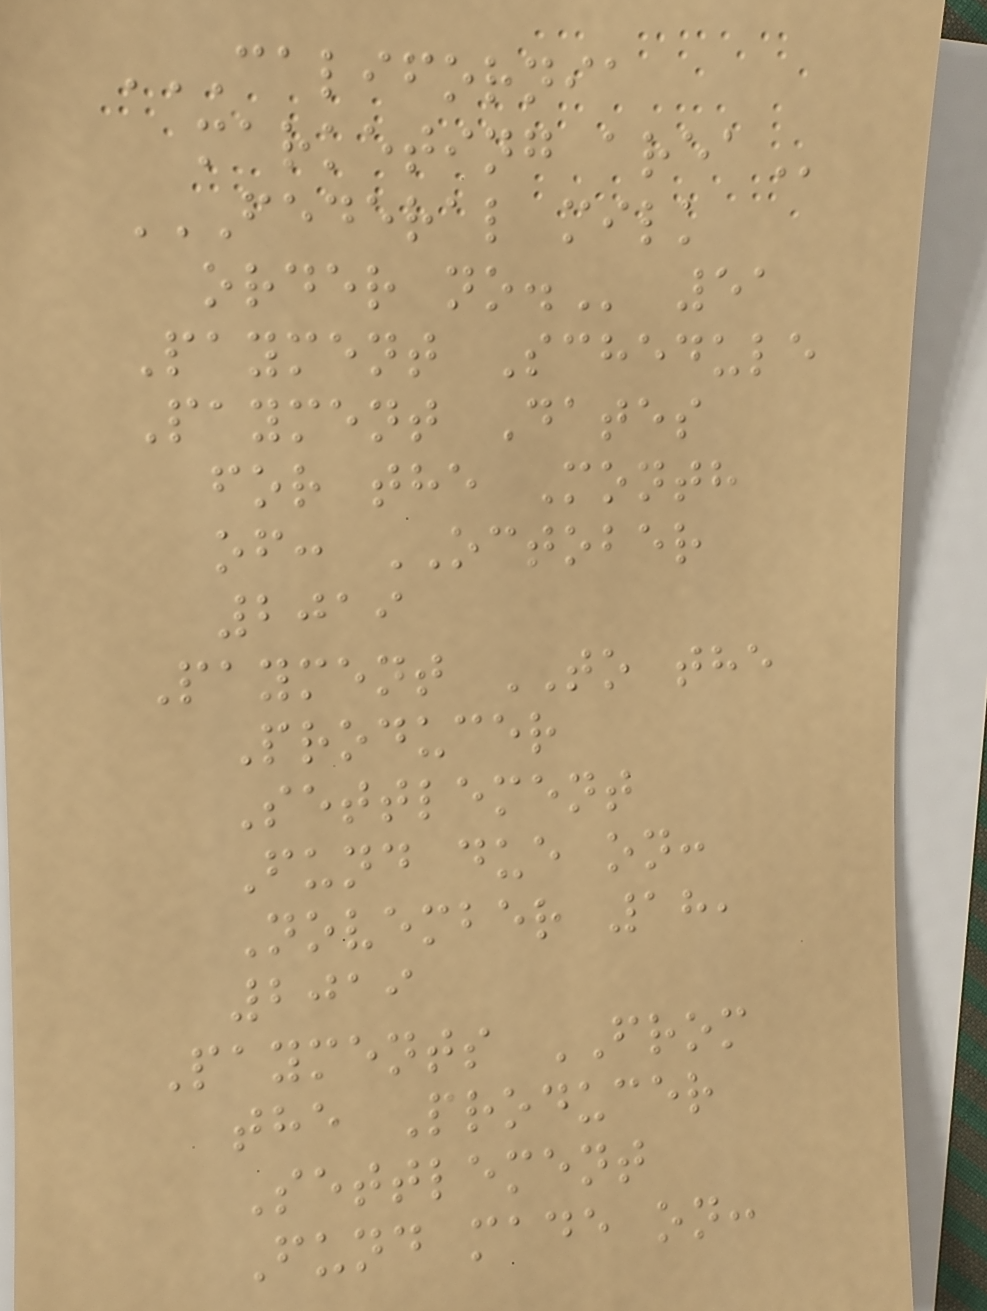CALIFORNIA
MARKETING AREA
FEDERAL MILK
ORDER NO. 51
Payment Schedule
Payment Dates
for the Month
of: OCTOBER
2019
Payment TO the
Producer
Settlement
Fund due on:
November 18,
2019
Payments FROM
the Producer
Settlement
Fund made on:
